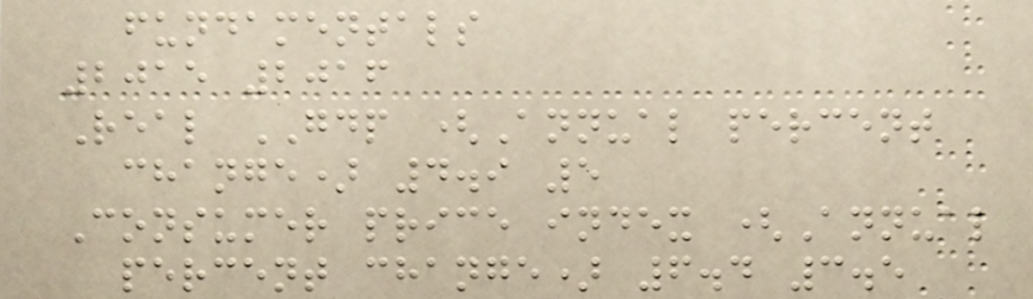fundamentals
2015 2016
Real GDP (Annual percent
change) 4.9 5
Consumer price index (Annual
percent change) 6.4 3.5
